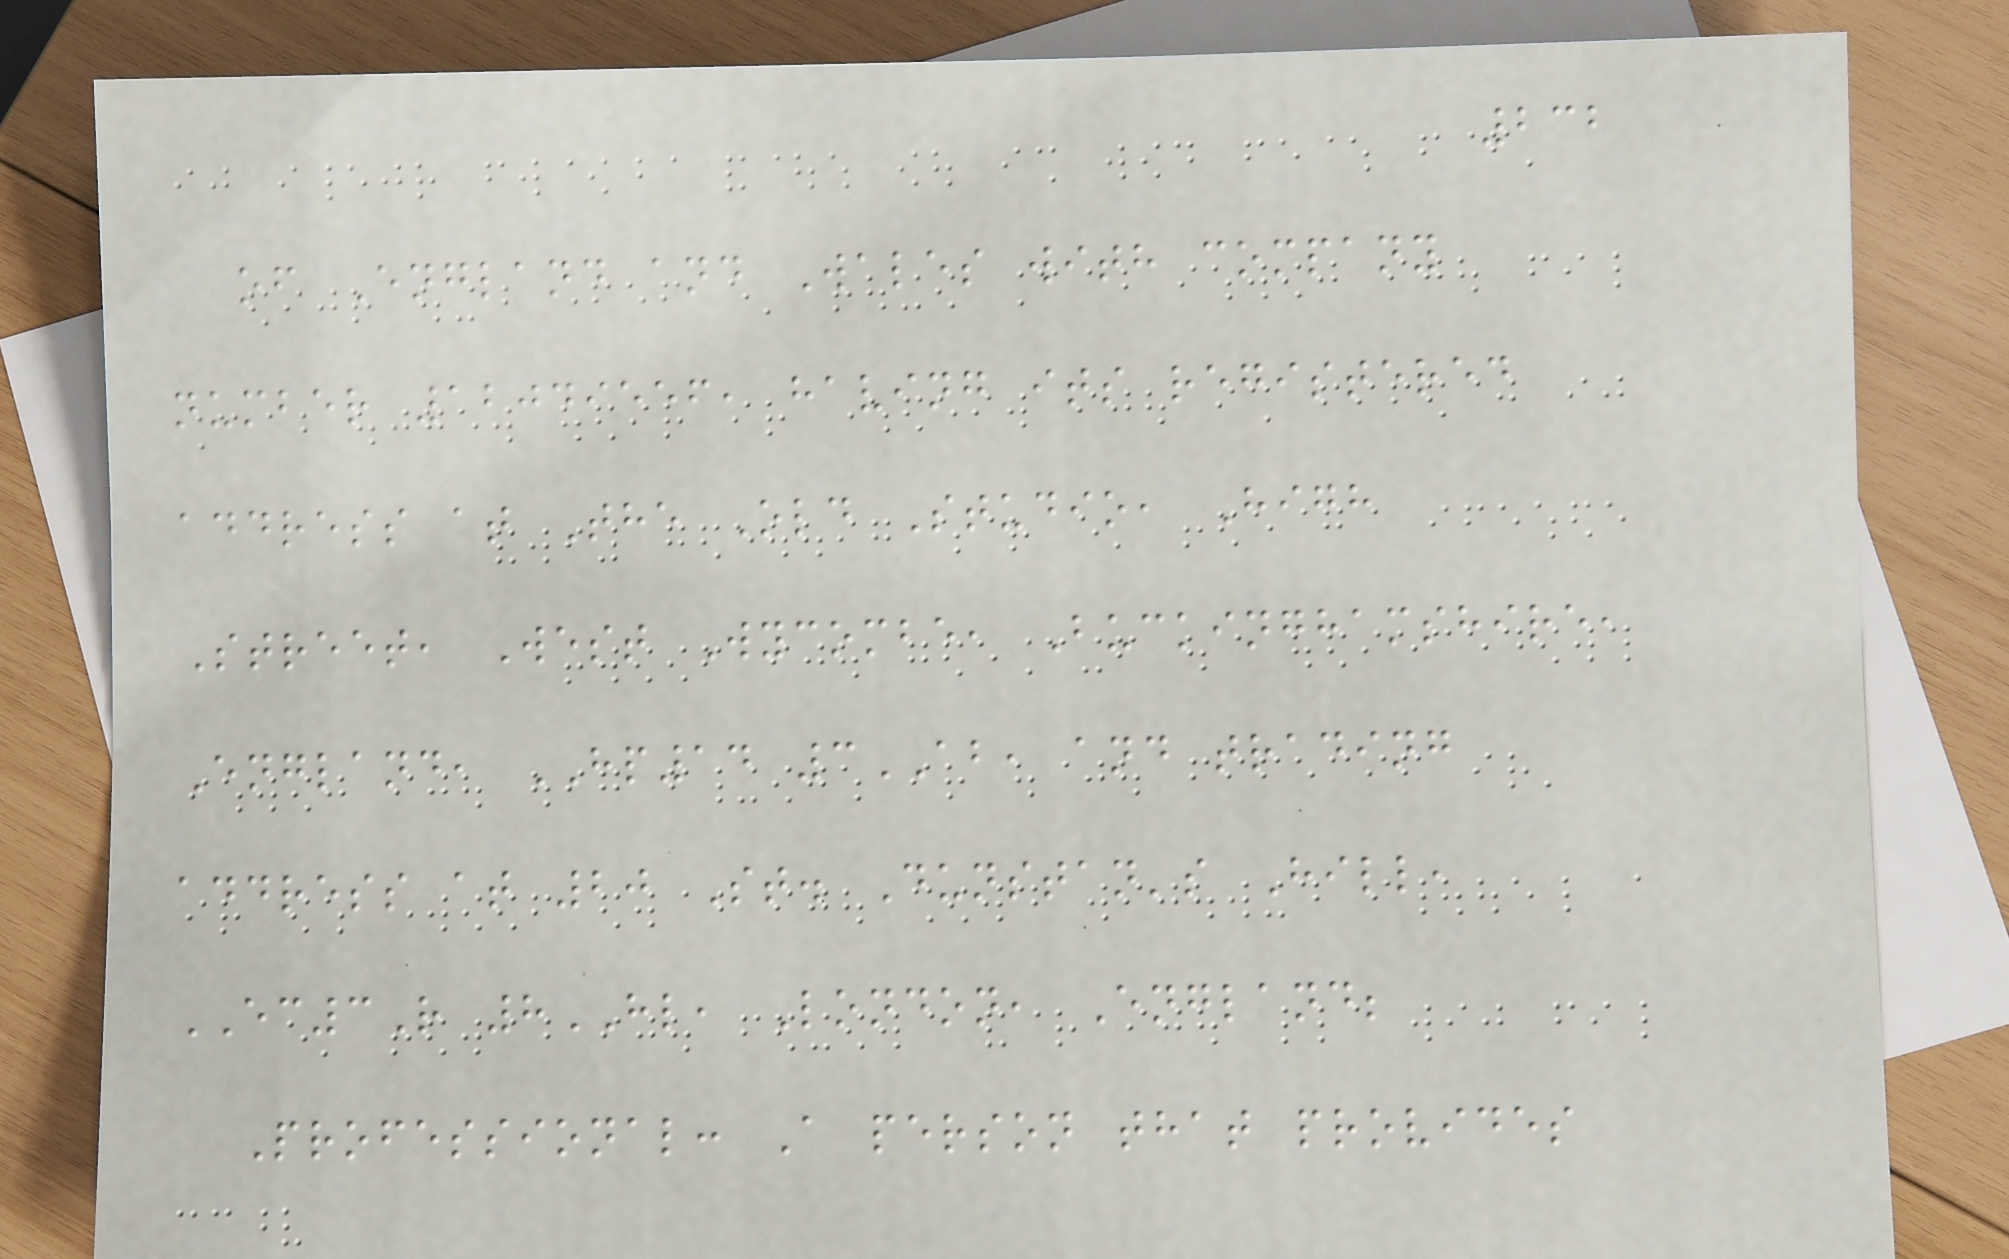232
of England and Wales with company
number 12049556, having its registered
address at The Old Studio, High
Street, West Wycombe, Buckinghamshire,
England, HP14 3AB, and trading
address at 20 St. Dunstan's Hill,
EC3R 8HL, London, England;
Professional: A person that provides
